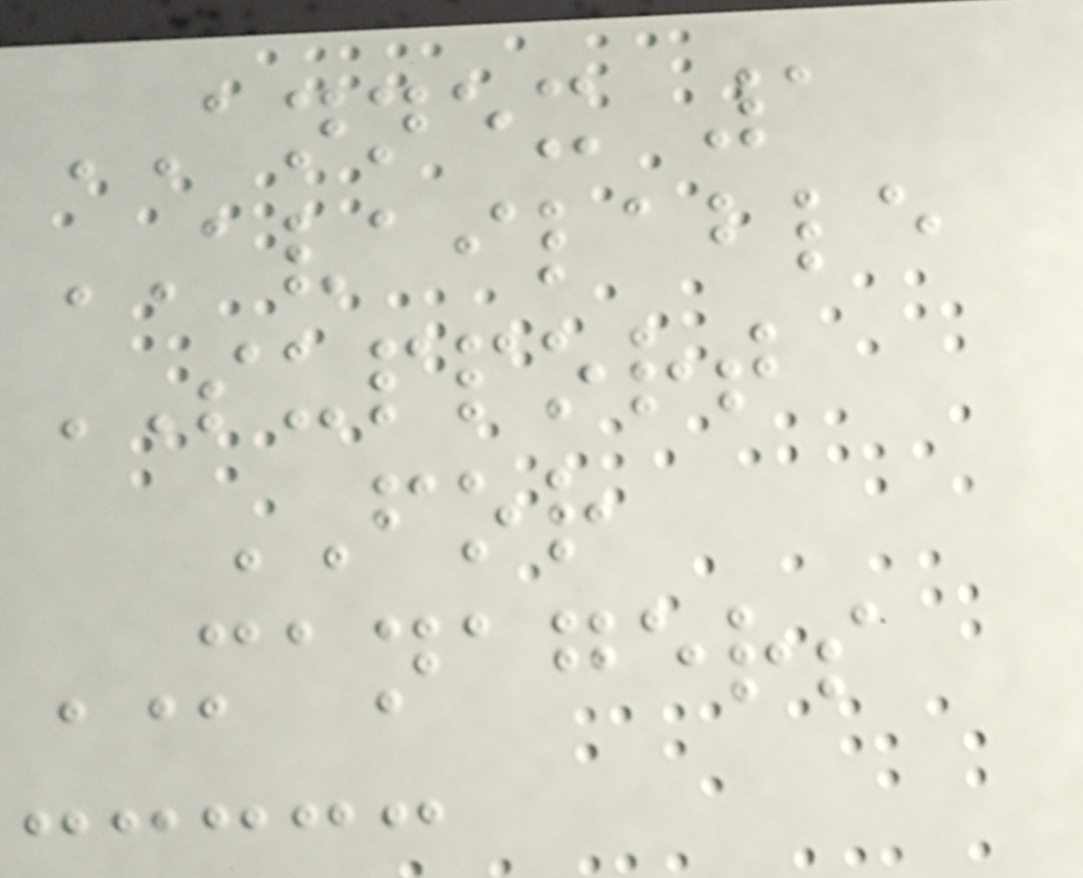ANNEX 1
AVAILABLE
SUPPORT
FOR
MANAGERS
